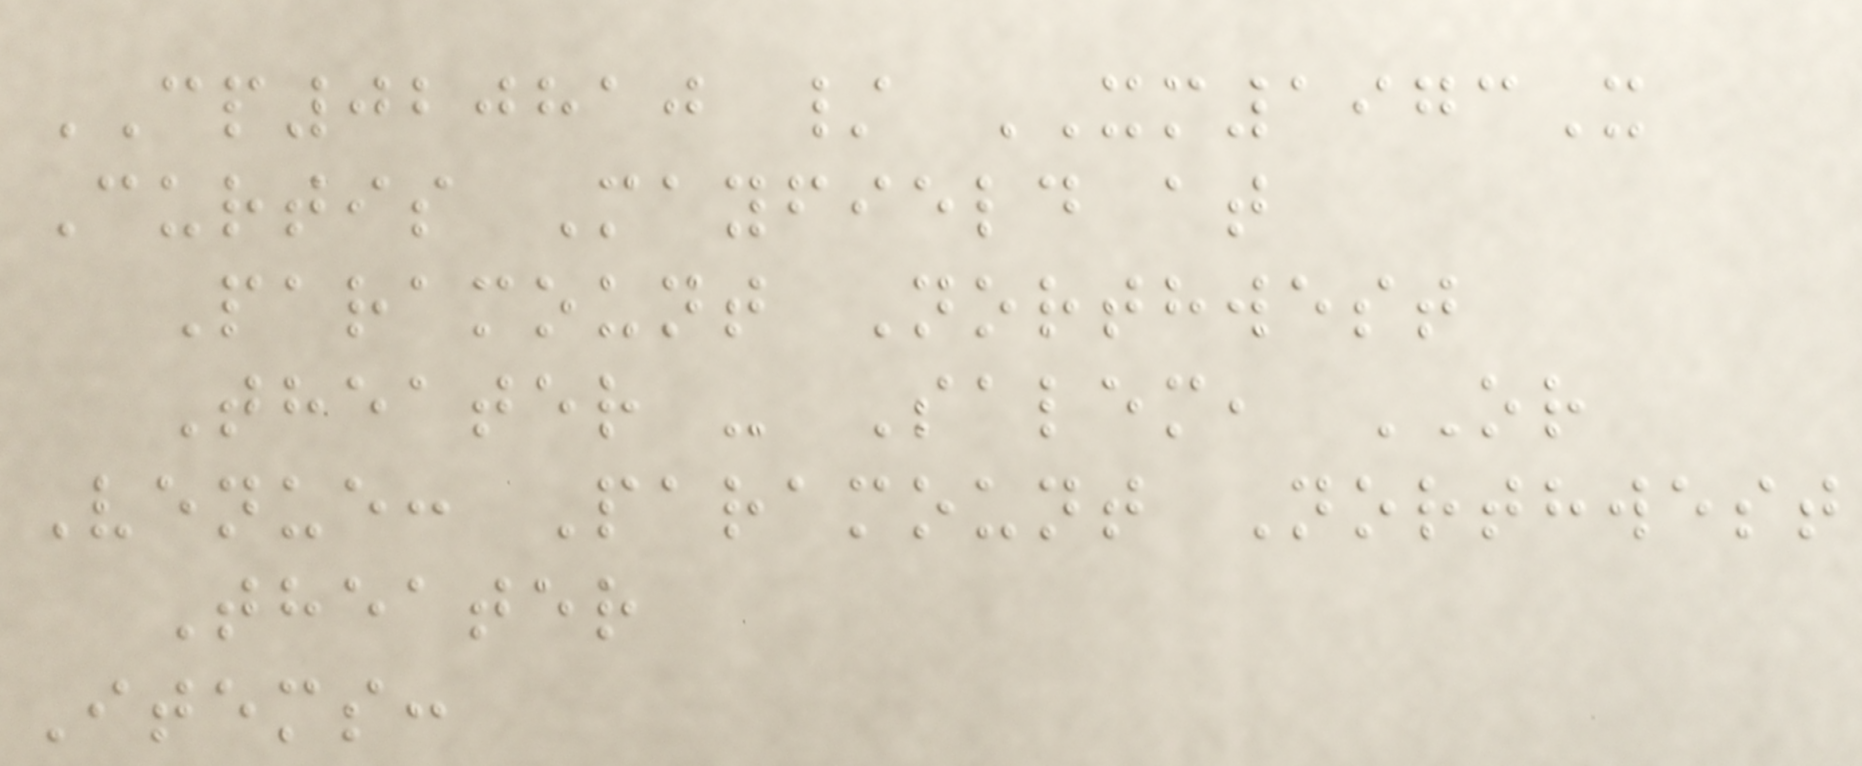CP020810 / XM1973X
Curtis Mayfield at
Paramount Northwest
Theater - Salem, OR
Venue: Paramount Northwest
Theater
Items:
